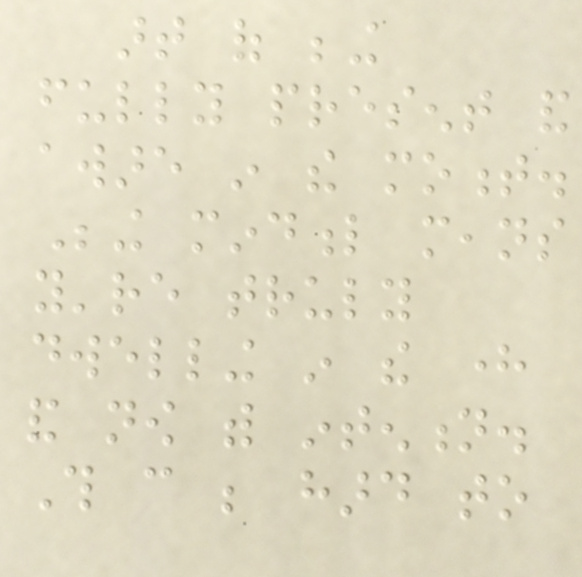art of being
fully present and
aware in the moment.
Being mindful means
you're truly
dwelling in the here
and now with intention.
This can be hard to
